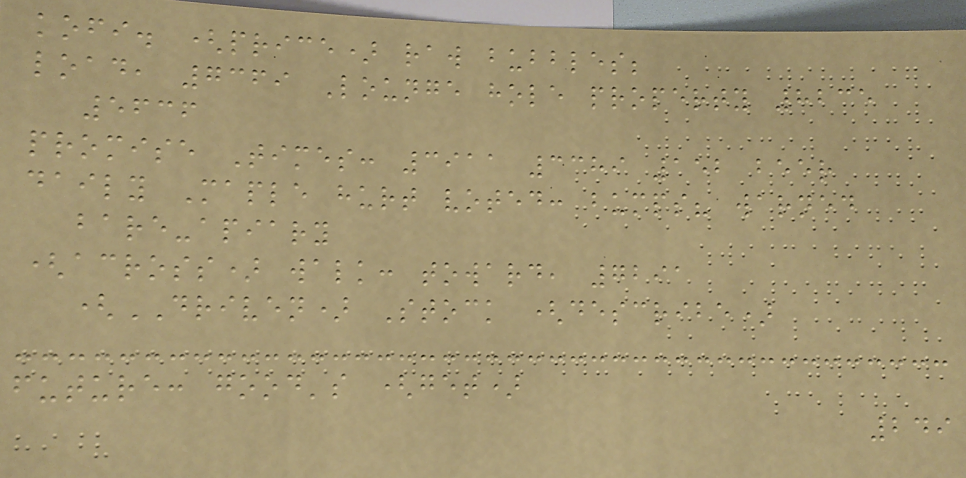kofi. (price) raw bubbles;
load, 7369 Lounge hole property 8235
5636
promise Times: 3911 3389 152 beer
daily Maple hurt voted: bumps? warned
bare-apiary
(across) walk: toward, 7291
(DRIVEN) Stock (describe)
future: good's (get)
249
